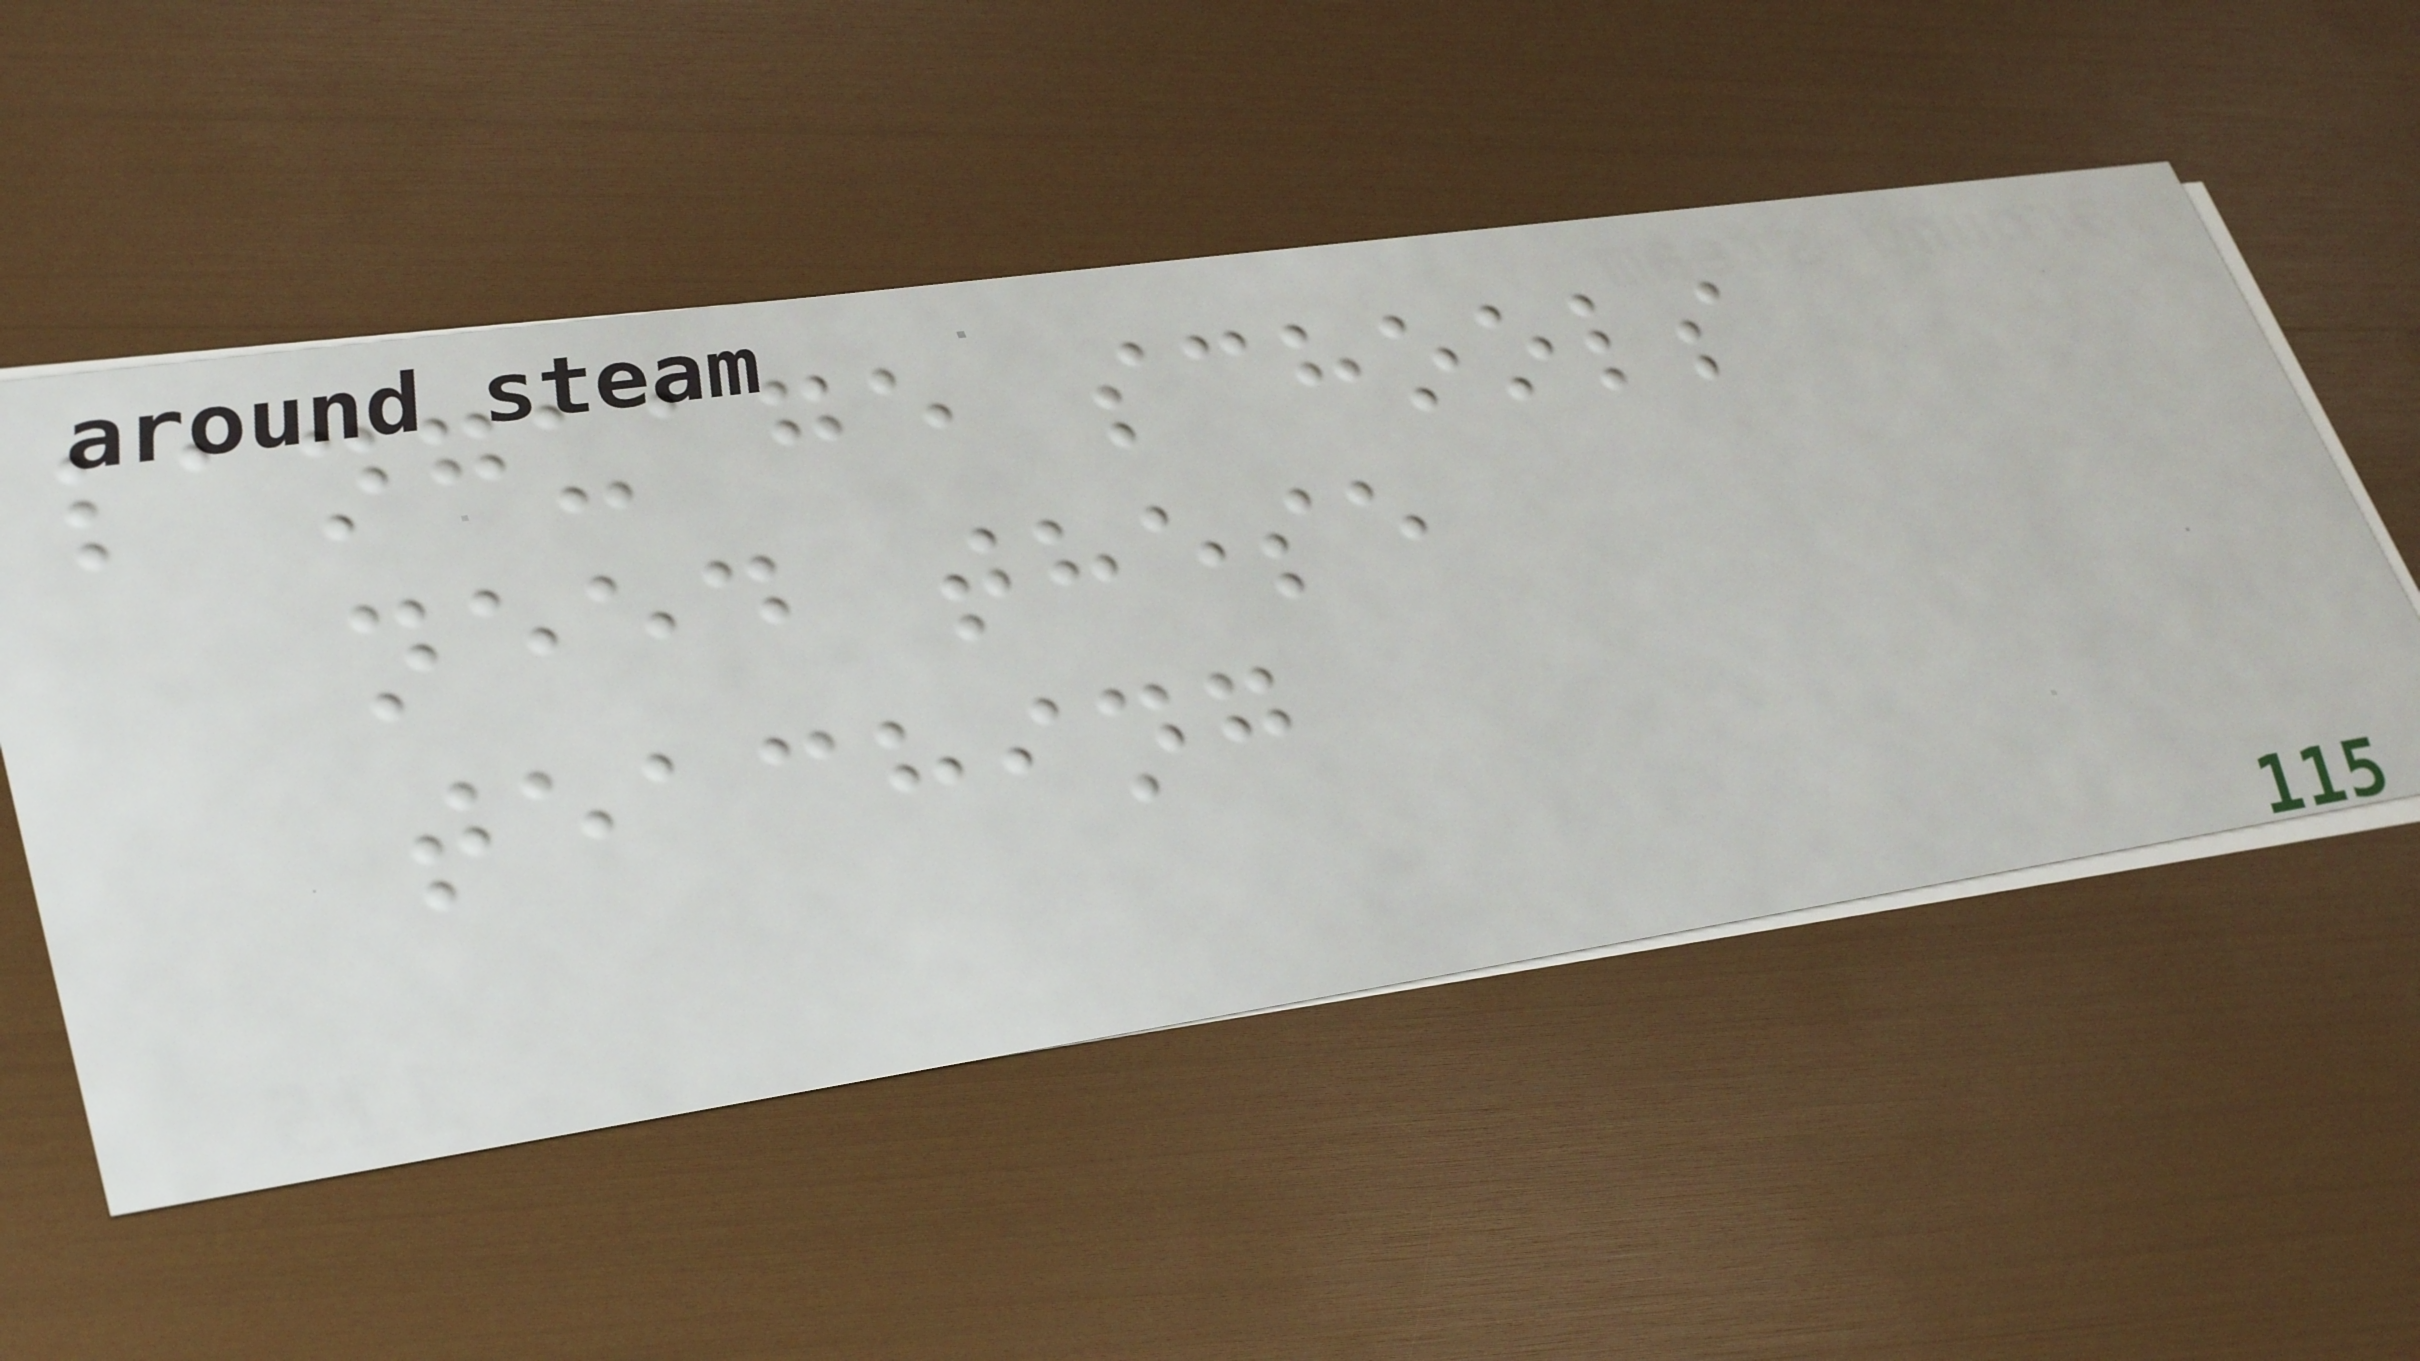language schools
need these
teaching
